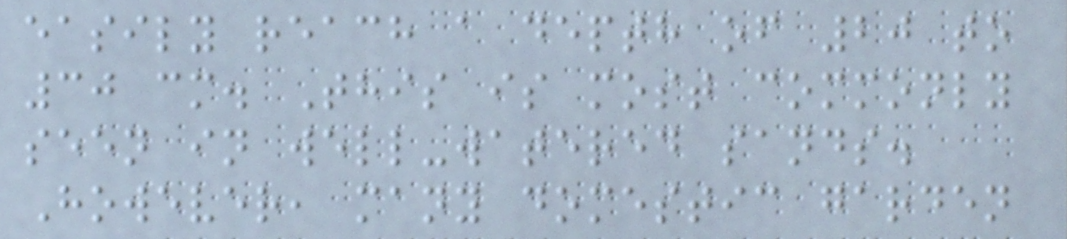easily reach a depth of 20 to
30 cm. This is most commonly
seen in well-watered sands.
However, many domestic garden
